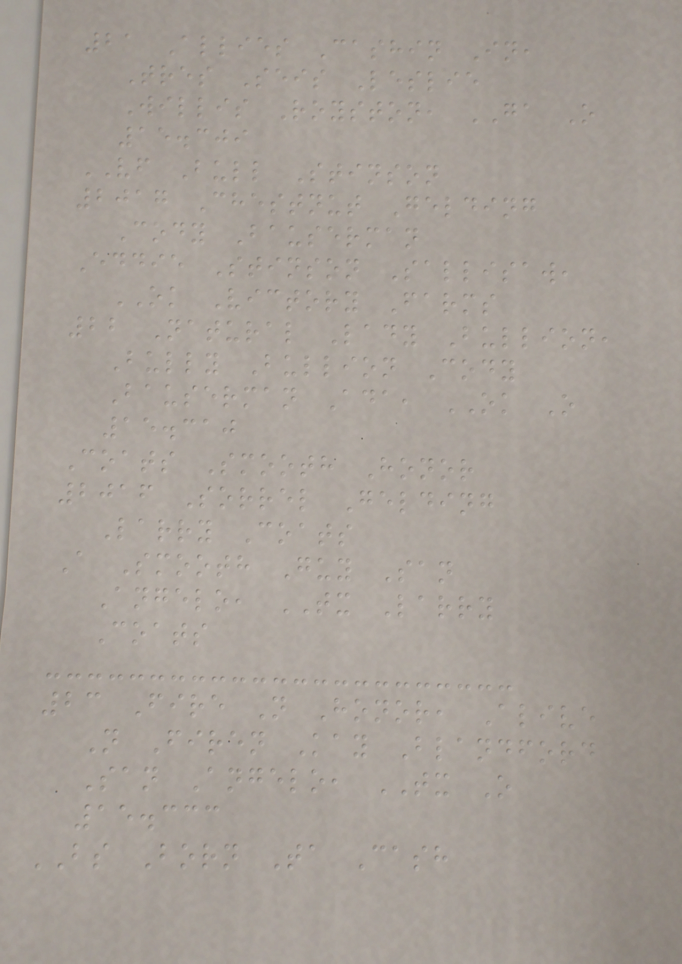21 Allies Cashin In,
Tres Seis Leslie
Willis Royston, GA O
15.309
VF Bull Stinson
2017 Chestnut Gelding
Cody Bauserman
Eddie Stinson Sallisaw,
OK Victory Farms
22 Natural Lady Bullion,
Bully Bullion Cody
Bauserman Ada, OK O
15.310
Coats Smooth Honor
2016 Sorrel Gelding
Larry Coats
A Smooth Guy San
Angelo, TX Larry
Coats
23 Fire N Honor, Alive
N Firen Kay Blandford
San Angelo, TX O
15.333
BS Born Ta Cash
